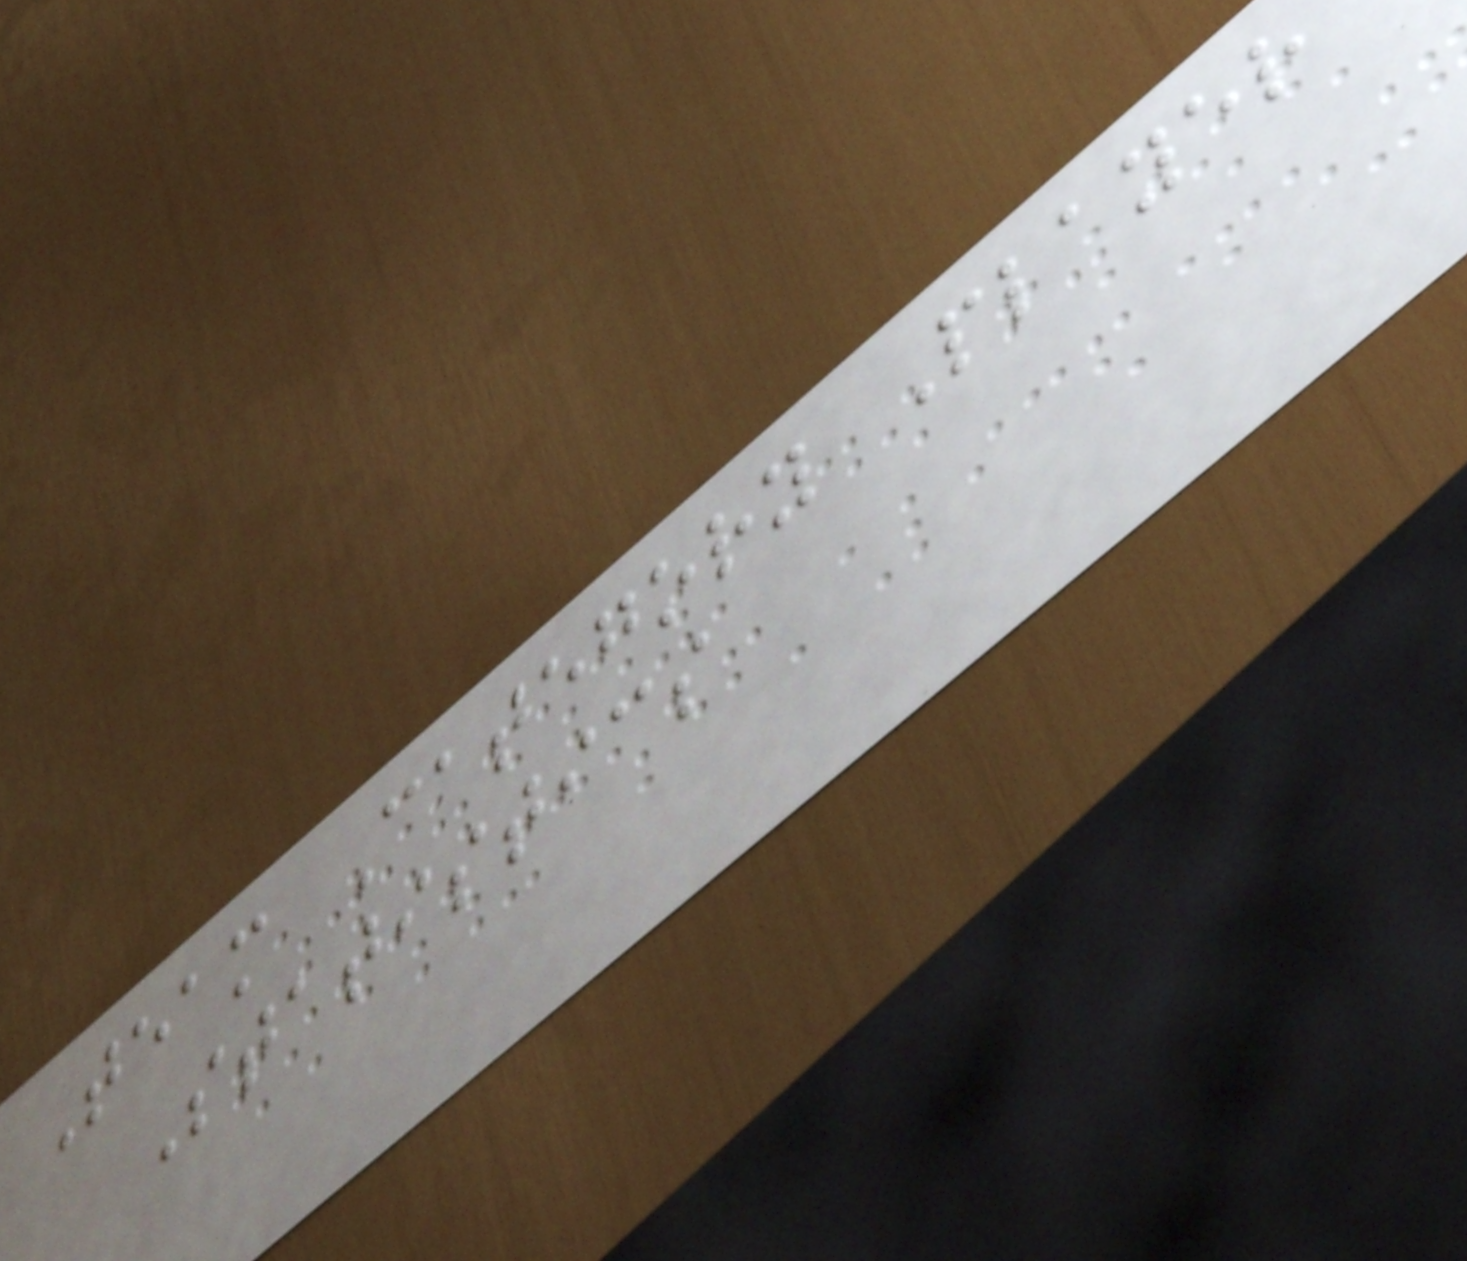Team Category Player
Statistics
